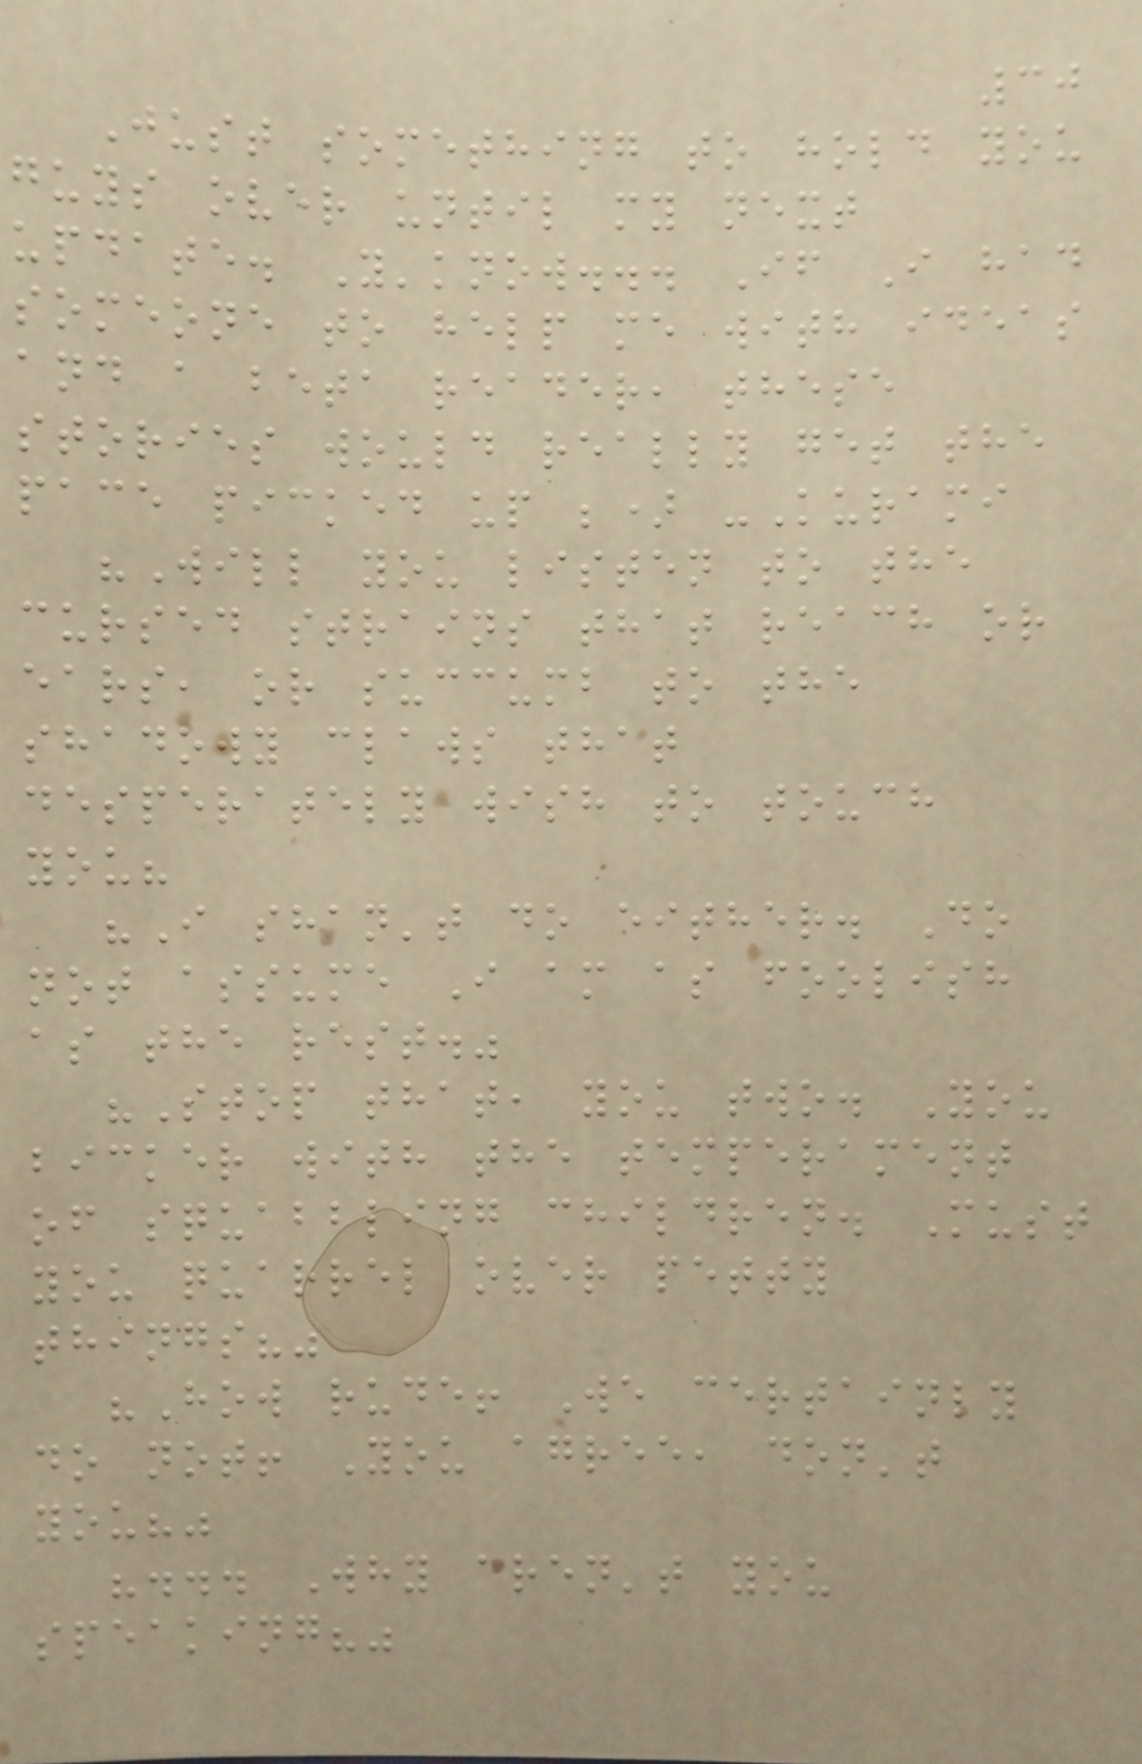30
Just something to hold you
guys over until my next
update. Y'know... If I had
someone to help me with ideas
and a beta reader, these
stories would really get the
pace picked up ;) -Kurami
"Will you listen to the
cursed strains that reach or
ears, or succumb to the
shadowy claws that
desperately wish to touch
you?
"I shan't do either. Do
not assume I am as foolish
as the rest."
"Stop that, you two. You
bicker with the temperament
of squabbling children. Must
you quarrel over petty
things?"
"How rude! We certainly
do not! You agree, don't
you?"
"... Why aren't you
speaking?"
